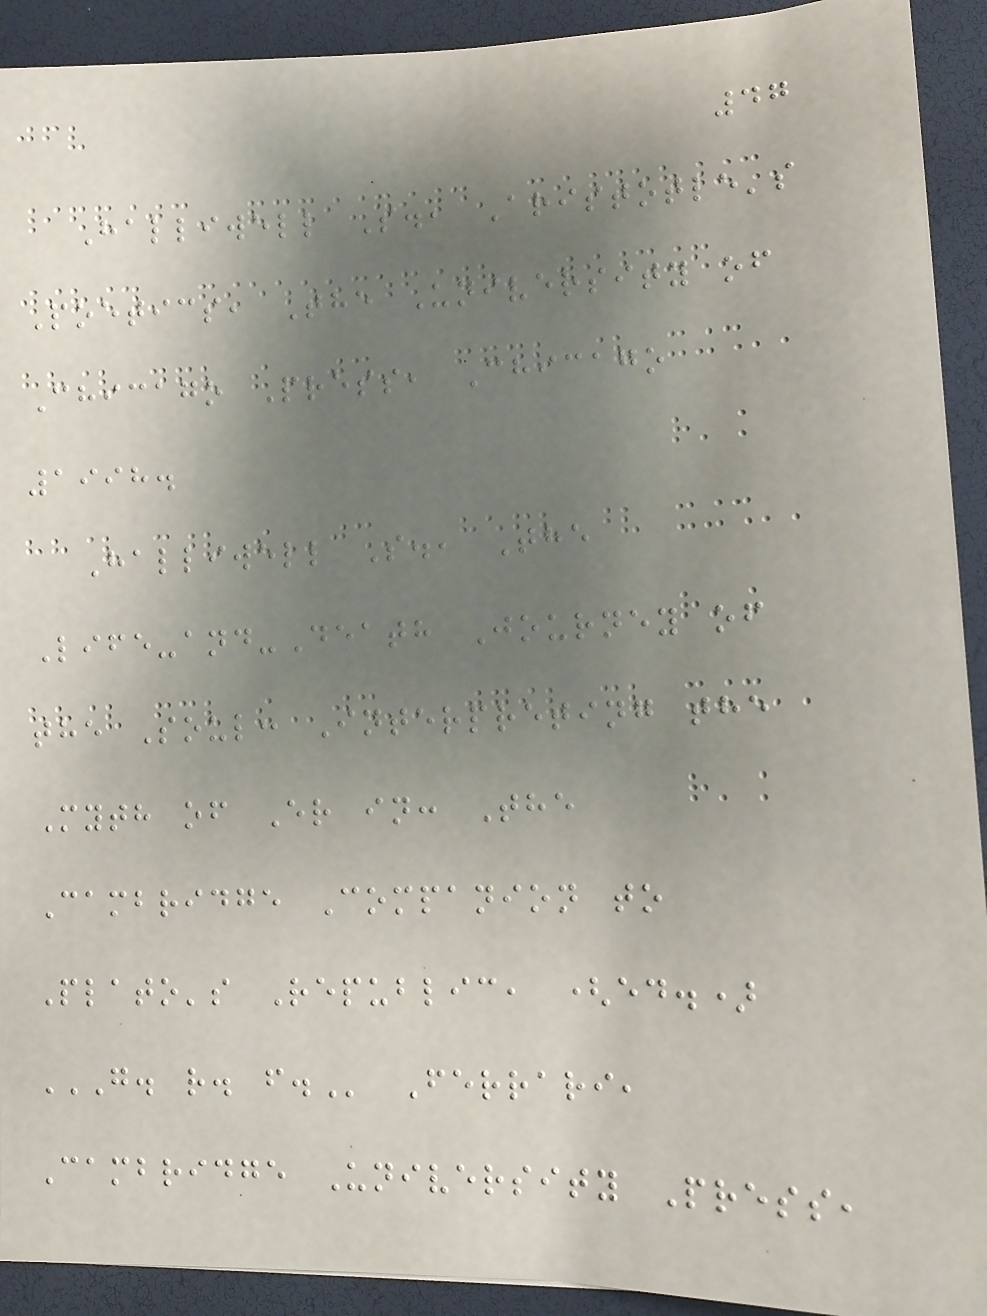47
Halliwell S., Aristotle's
Poetics, The University of
Chicago Press, Chicago
1998.
Halliwell S., The
Life-and-Death Journey of
the Soul: Interpreting the
Myth of Er in: The
Cambridge Companion to
Plato's Republic, (ed.)
G. R. F. Ferrari,
Cambridge University Press,
